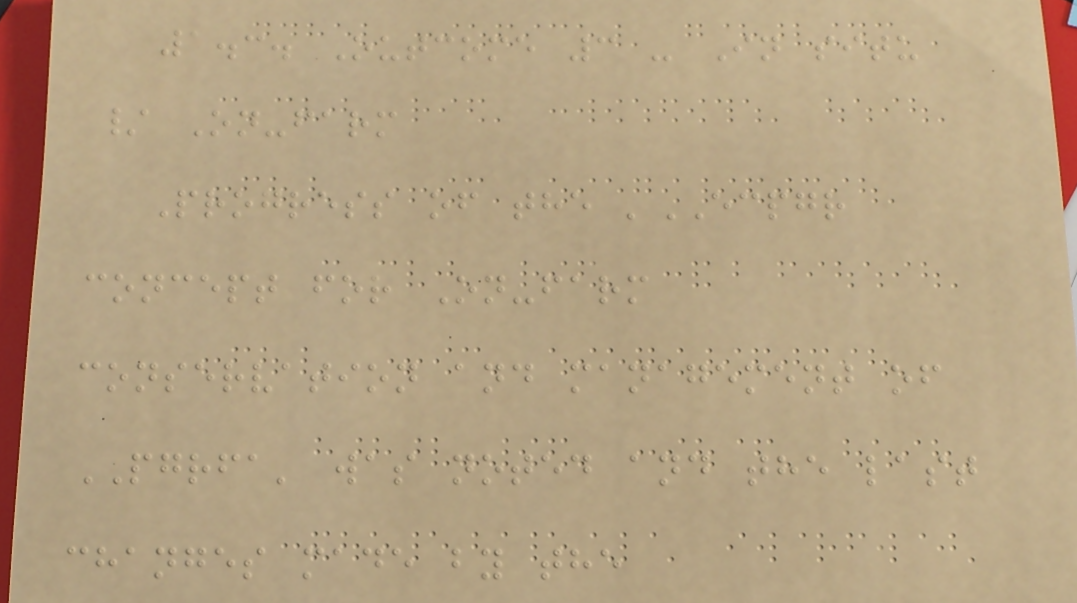1.3. Outcome 3 - In situ
/ On-farm
Progress of the 'ECPGR
concept for On-farm
conservation and management of
PGRFA' was noted and the last
changes made by the
